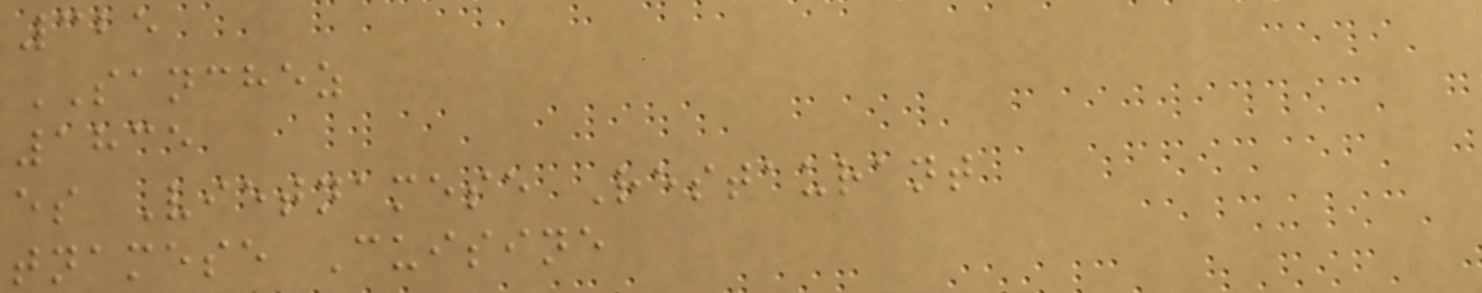325
SANCHEZ
1835
es Vietnamese Restaurant
tnamese Cuisine
